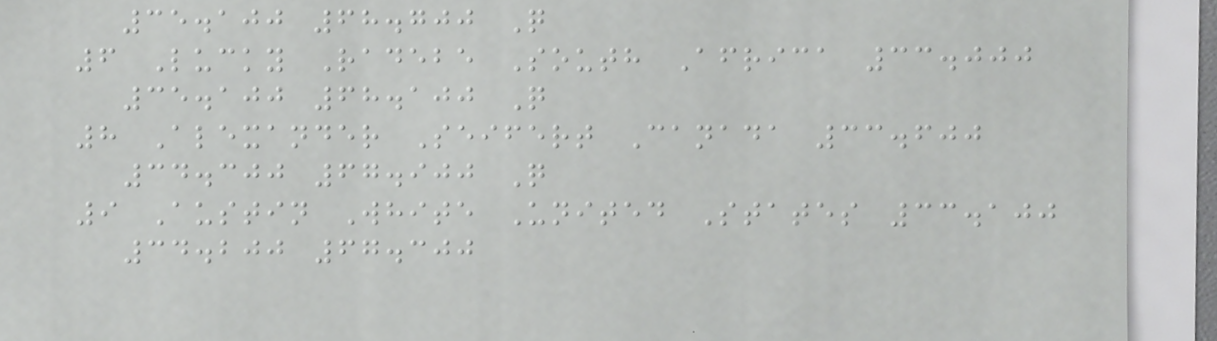35.100 68.700 Q
6 Lucky Radebe South Africa 33.000
35.100 68.100 Q
8 Alexander Seifert Canada 33.600
34.300 67.900 Q
9 Austin White United States 33.100
34.200 67.300
